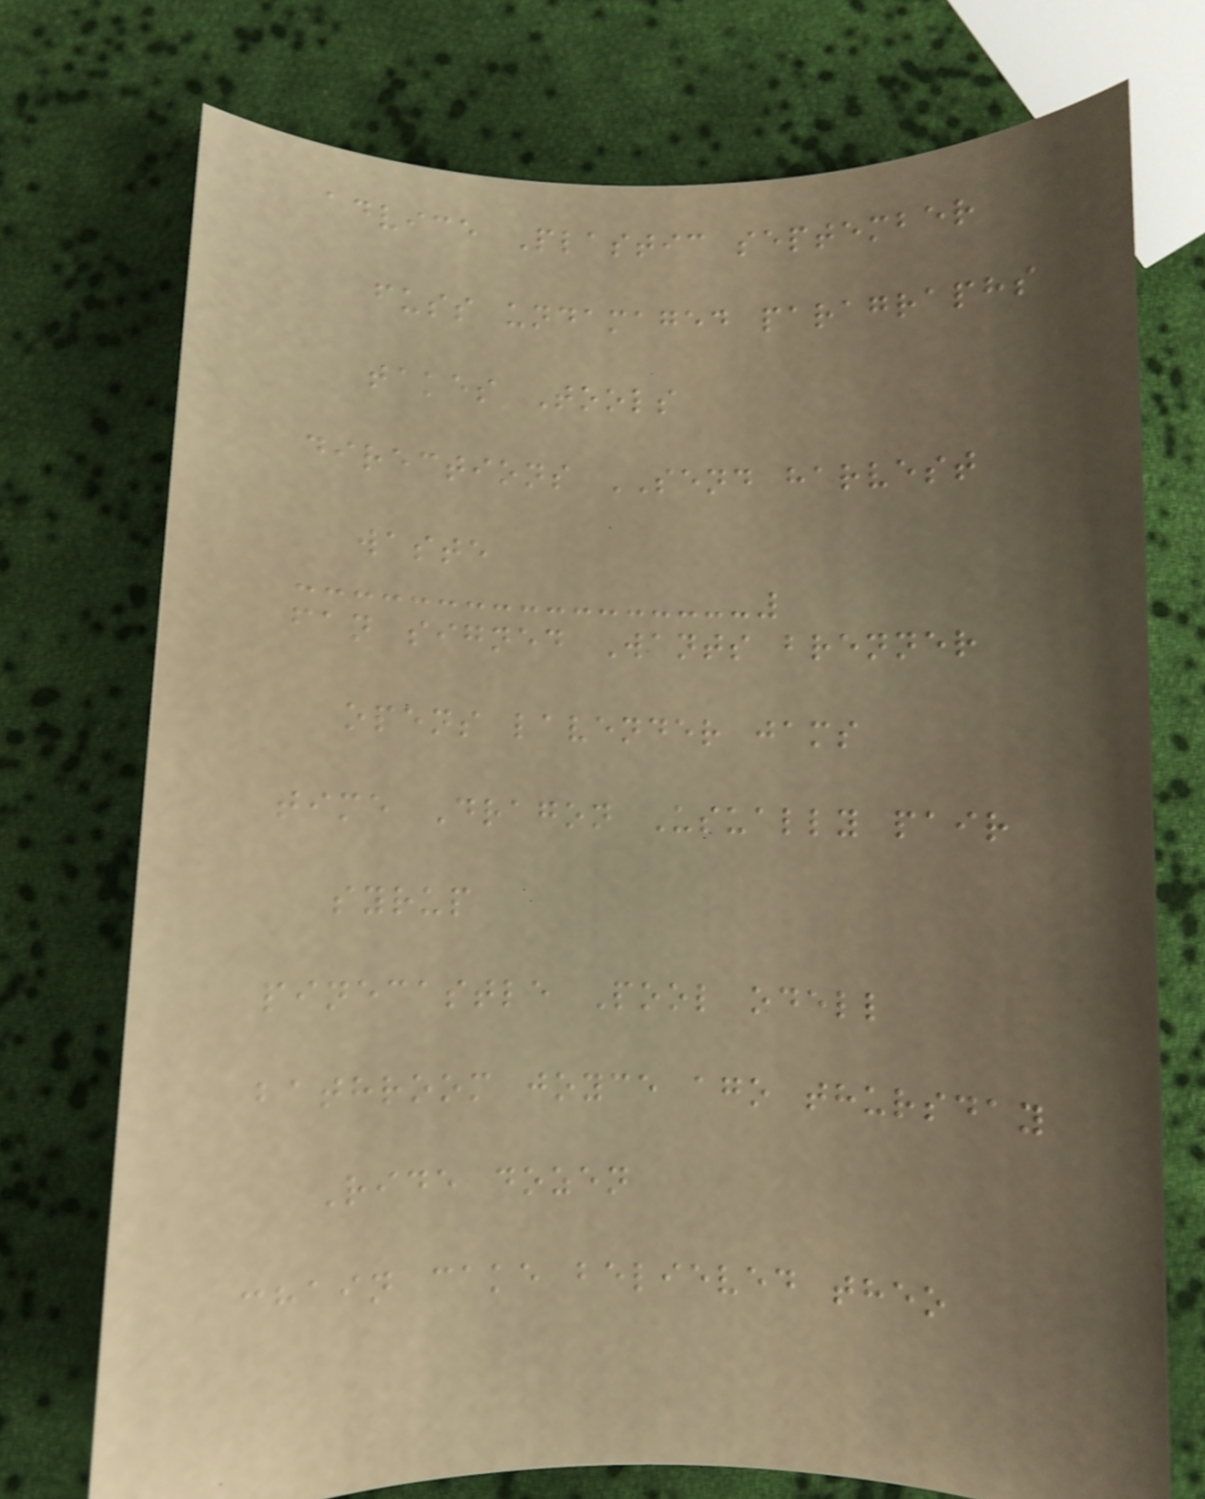advice Plastic september
fuss undamaged paragraphs
takes Tools
directions SEND harvest
waste
fan signed Wants brenner
opens lavender jams
time Dragon Usually pair
syrup
pinecastle Pool odell
bathroom joyce ago thursday
Ride dozen
chain cake believed theo
